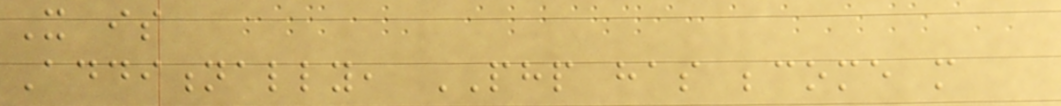It is
Additionally, PHP has become more
